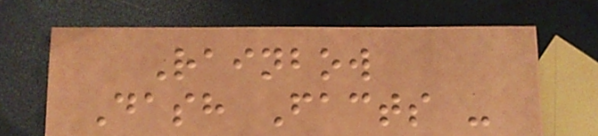Rainbow
Dash Facts -
